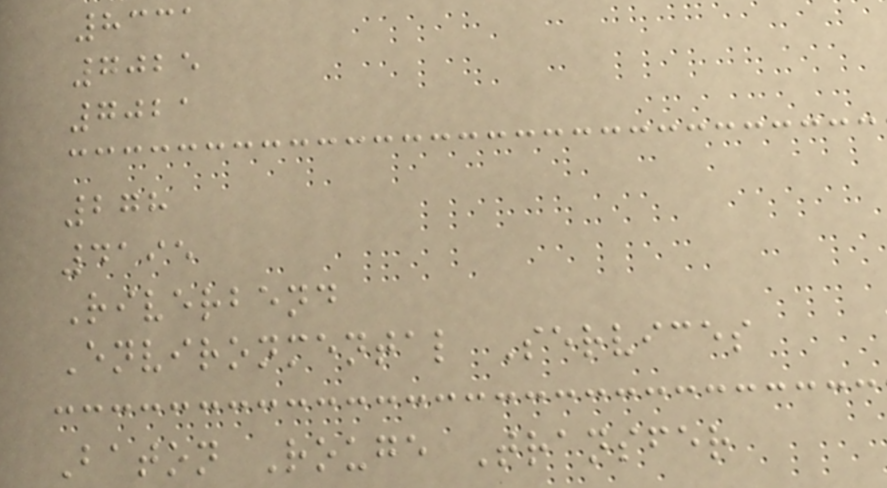8331
7025
7021
278
4195
Riverbend
Environmental Services
Baton Rouge Transfer
